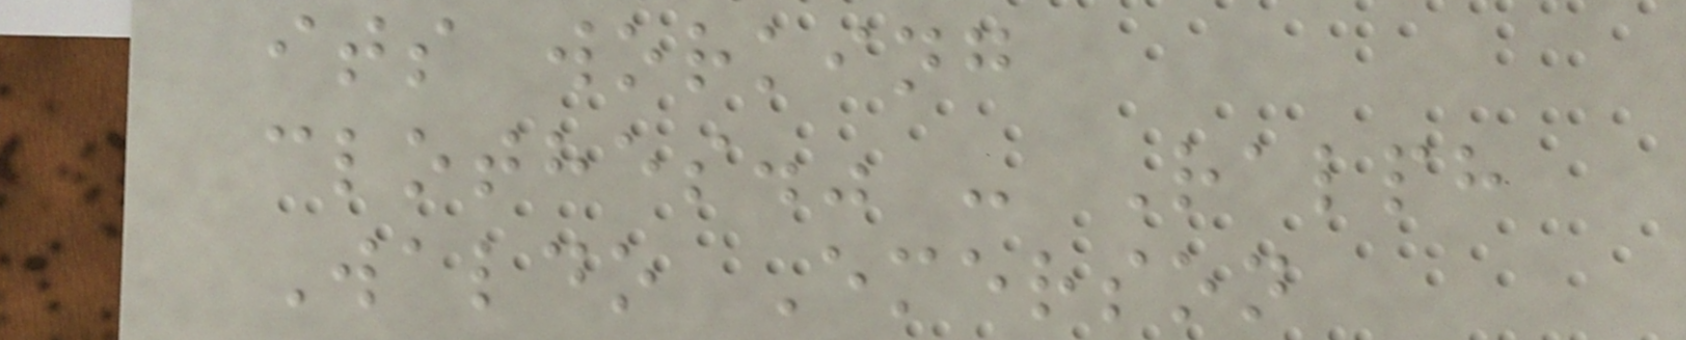its working
clothes." - Ralph
Waldo Emerson
